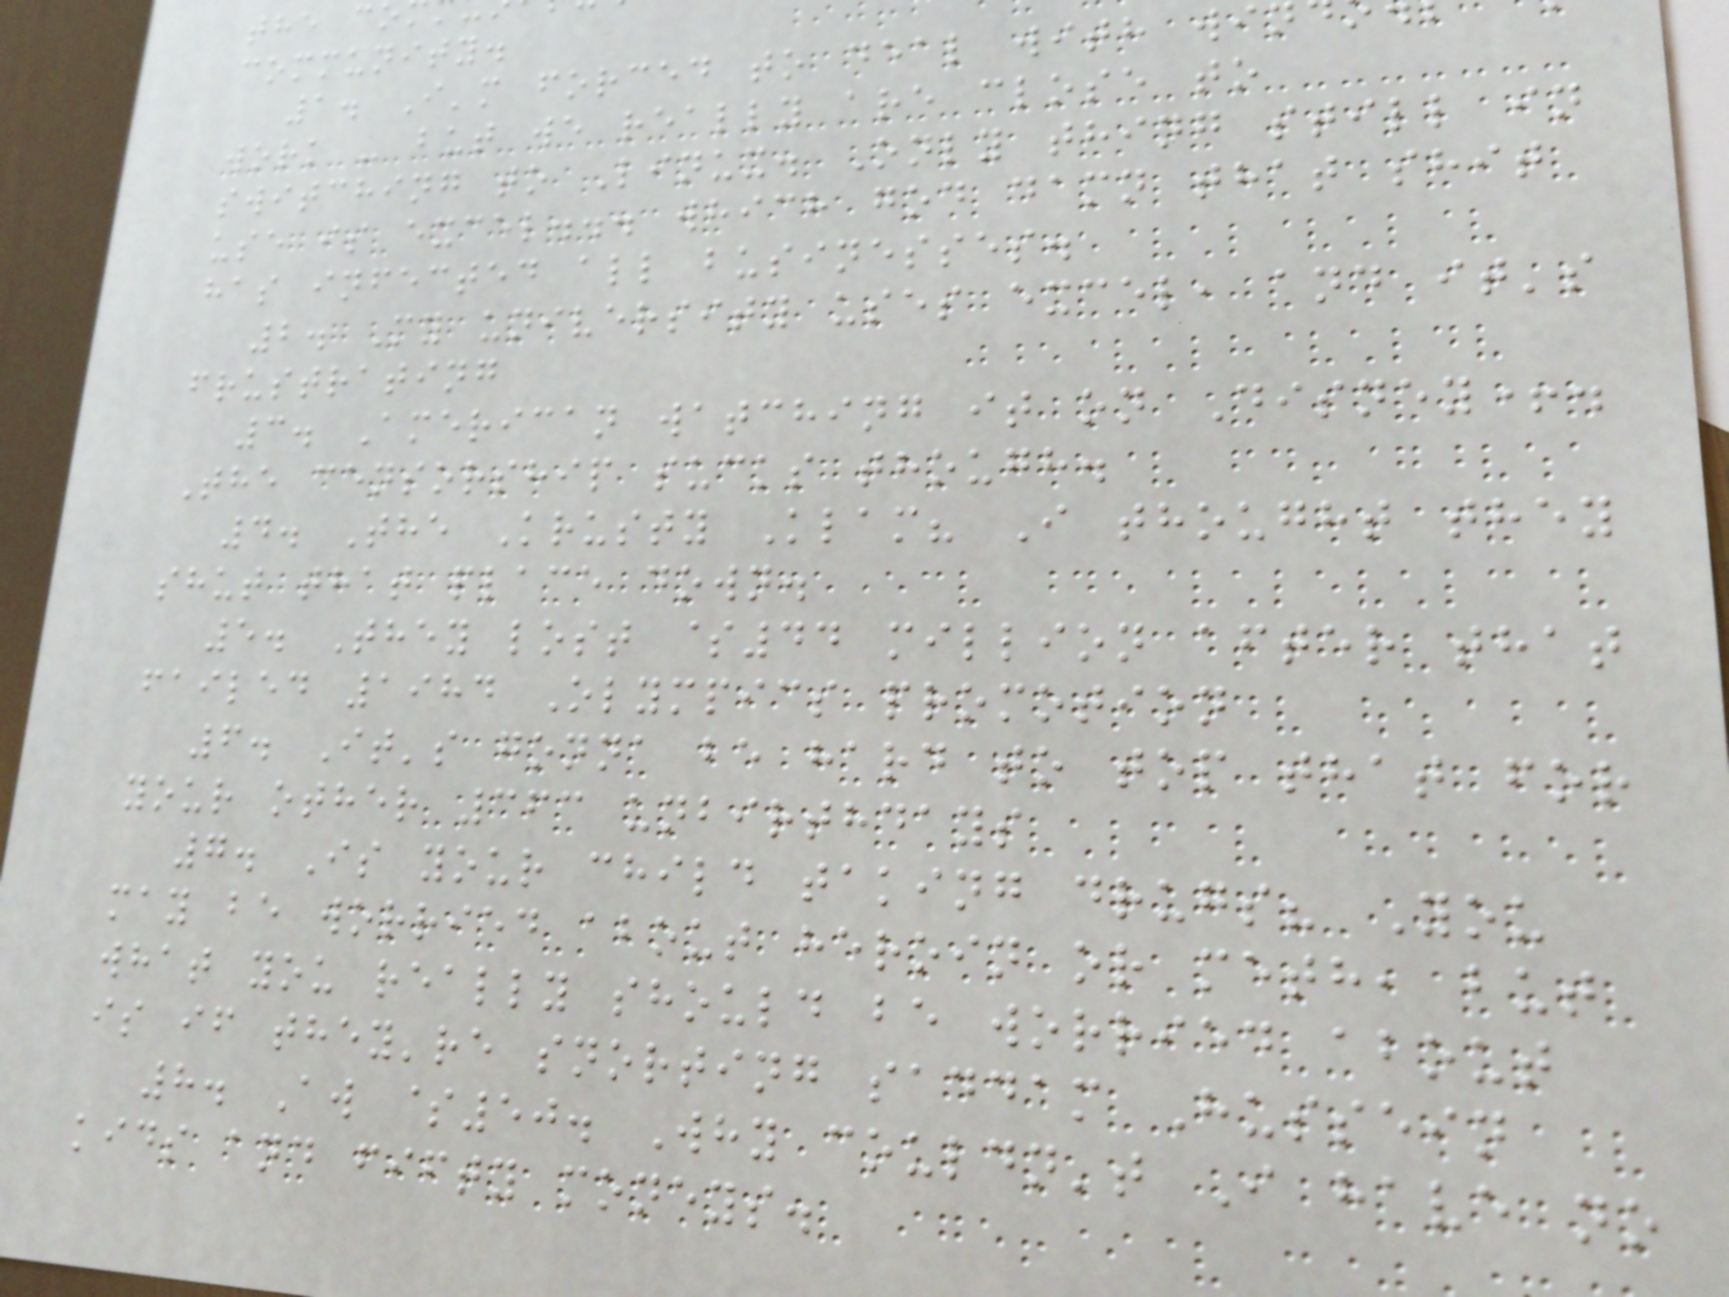community.
1. I'm forced to deal with wi
work - but we really are close to
switching to Linux. Only thing still in
use is excel... which god damn that shit
has infected all businesses.
2. My university uses excel, and it's
frustrating
3. American watching it on Disney+.
The censorship sucks though.
4. The Krusty Klam? I thought they
shut that place down.
5. They lost $44 million after that
failed 1984 Olympics promotion
6. It's gonna be hard to top that for
your other 363 unbirthdays
7. Is your child taking drugs? You
may be worried about heroin or meth, but
what you really should be worried about
is if they're snorting saddam Hussein
8. Aw $50. Why couldn't I have no
kids and fifty moneys.
